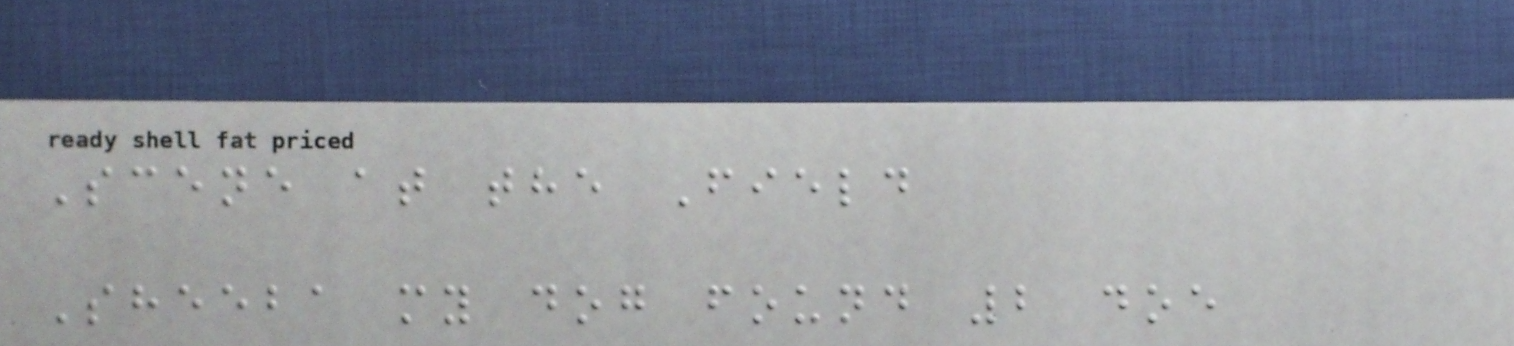Scene at the Field
Sheeba my dog found 2 doe
